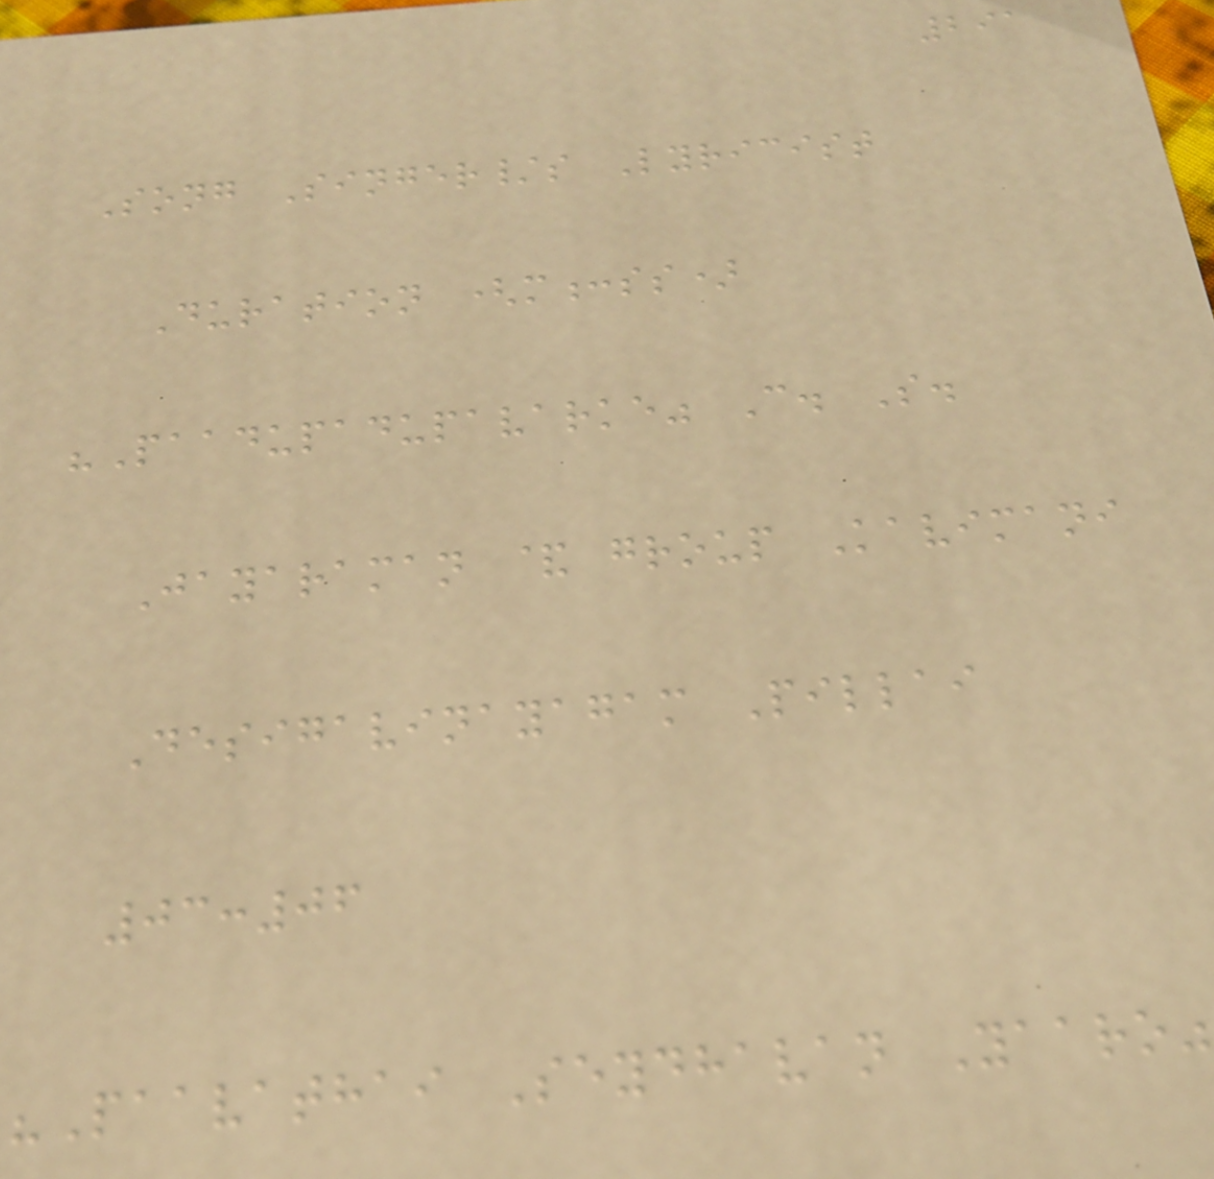291
Song Singer/s Lyricist
Duration (m:ss)
"Paadupadupavarke" C. S.
Jayaraman & group Kavimani
Desigavinayagam Pillai
03:06
"Paavathai Seydhavan Yaaro"
